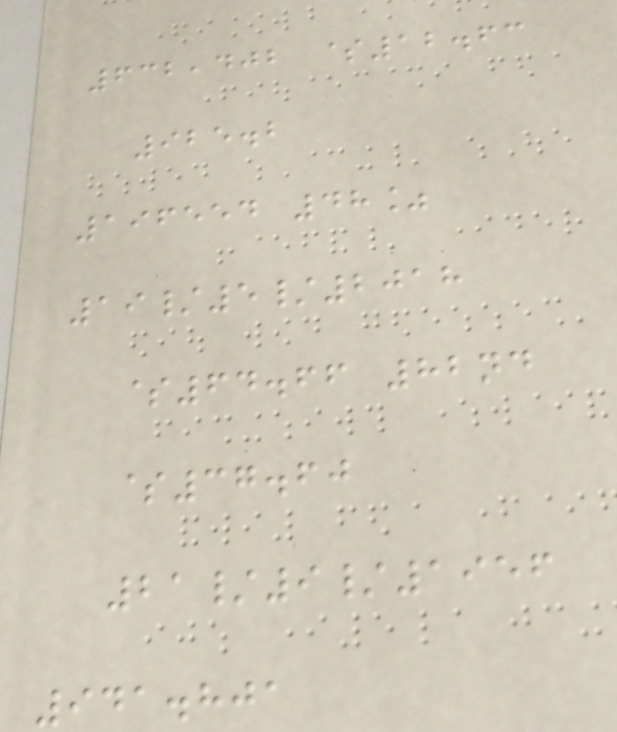632,402 $12.63
925.2
196554 48%
19/5/2018
$64.66 82nd
$37.60
21/9/1956
941.801
